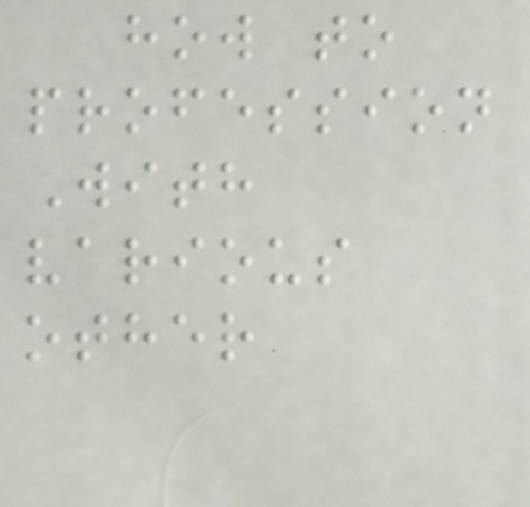how to
profession
With
various
other
